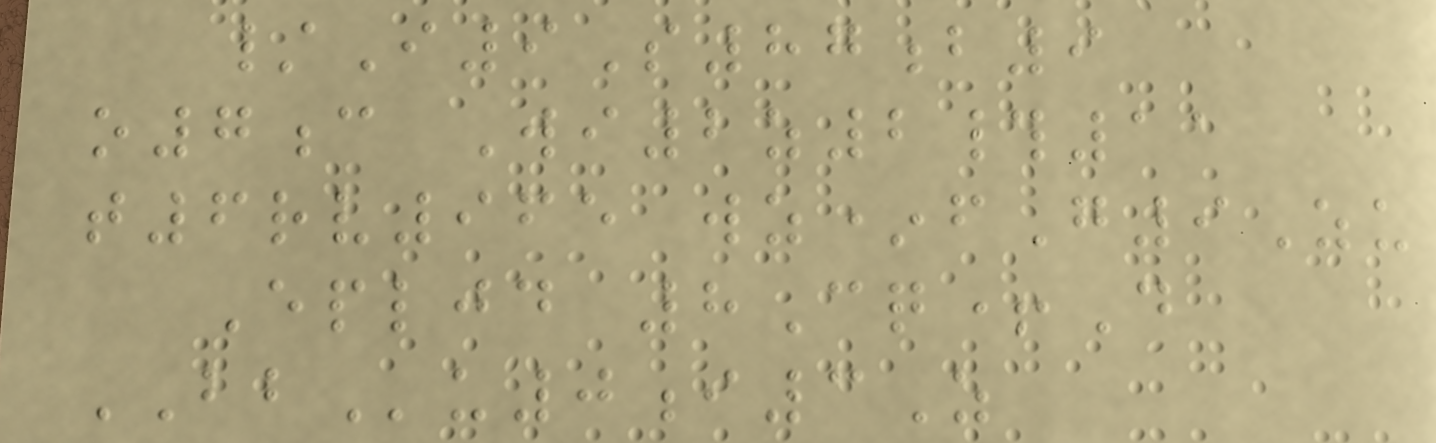/I9S87b9
o7c Wi2z2#11
t6rv965 wz*fG9Zu
Epljd 8Cq+D
BBu0i3Z
